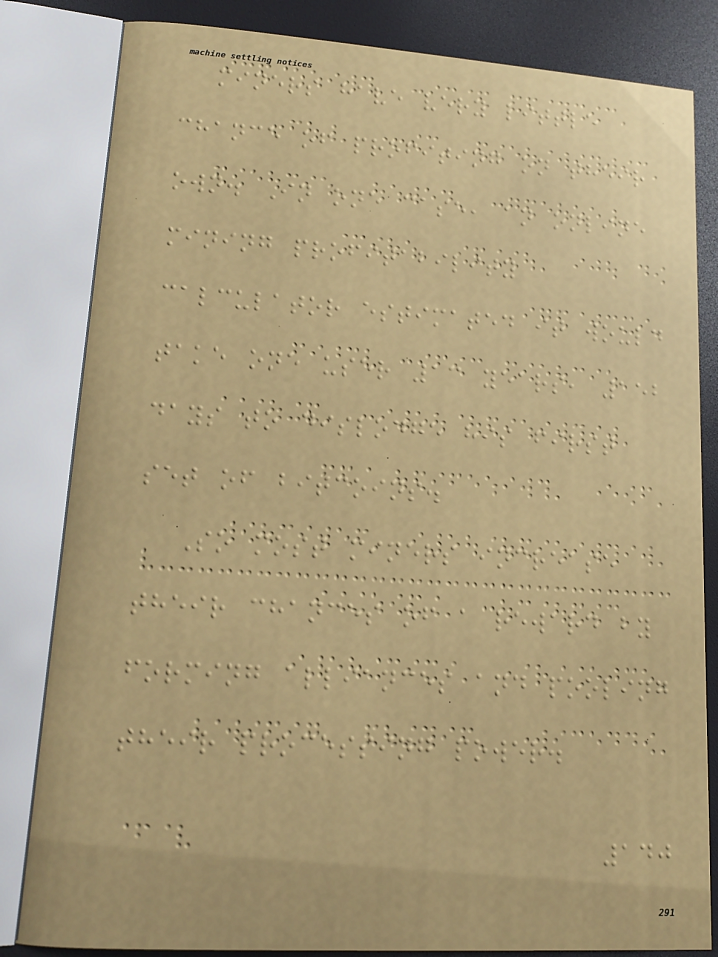miners have very little
chance of profiting on their
own. In one case, an online
mining profitability
calculator estimated it would
take one user 13 years, 152
days to dislodge his first
set of bitcoins.
So most miners increase
their chances of a reward by
forming alliances and pooling
their processing power.
140
